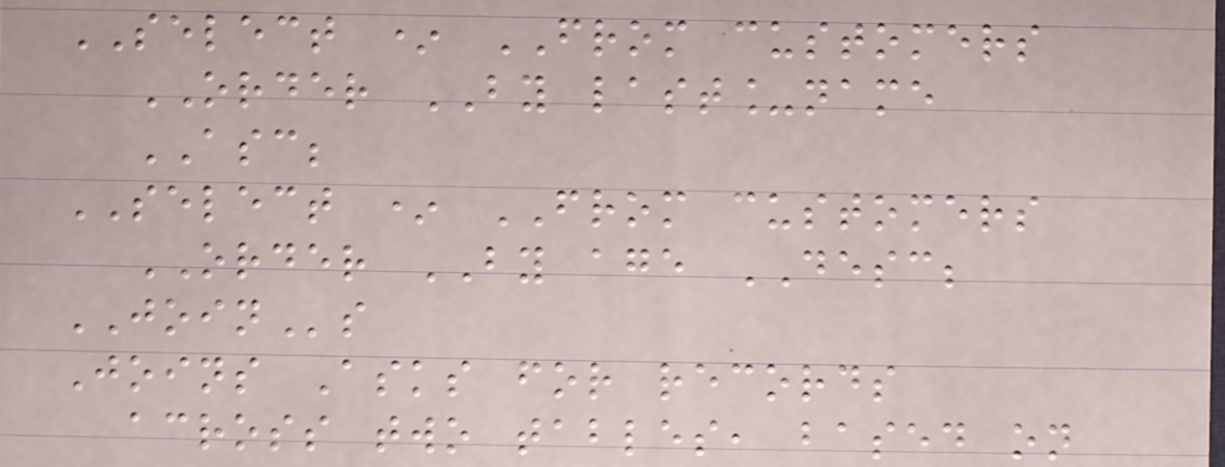SELECT * FROM customers
ORDER BY last_name
ASC;
SELECT * FROM customers
ORDER BY age DESC;
JOINs
Joins Asks for records
across two tables, based on
